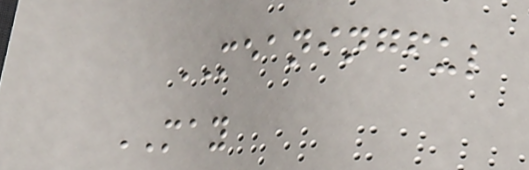MEANINGFUL
MAY
